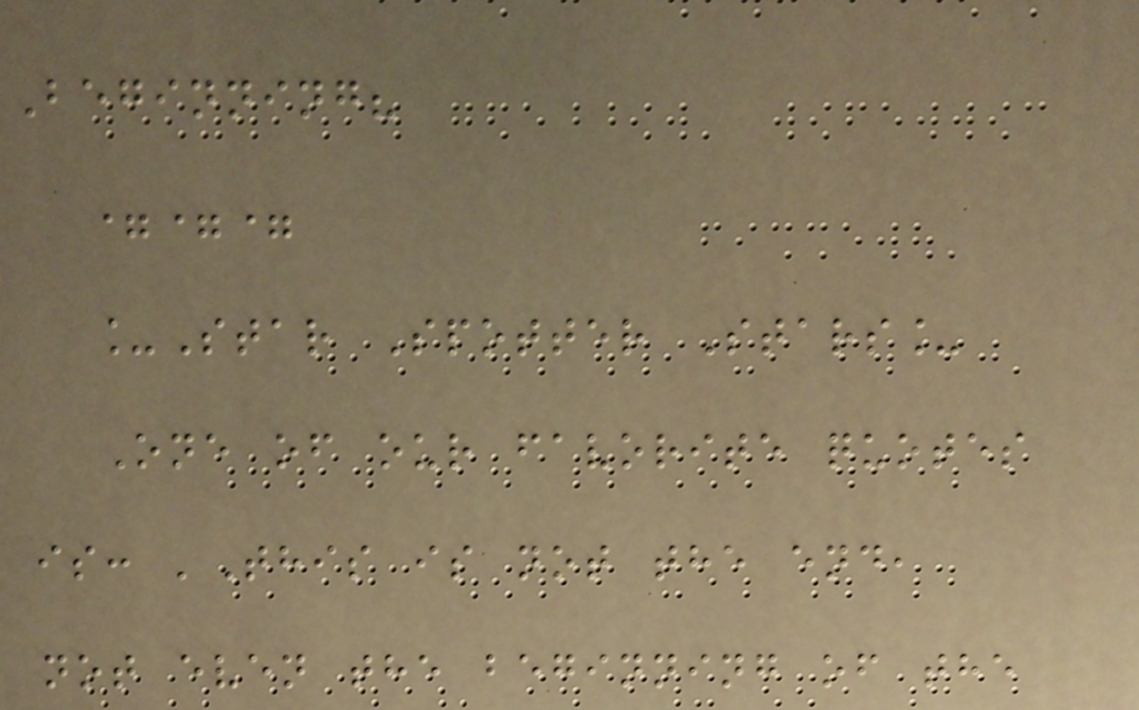Beginning?
===
_Star Spotter Stars_
One of our favorite quotes
is: 'This is not the end,
not even the beginning of the
